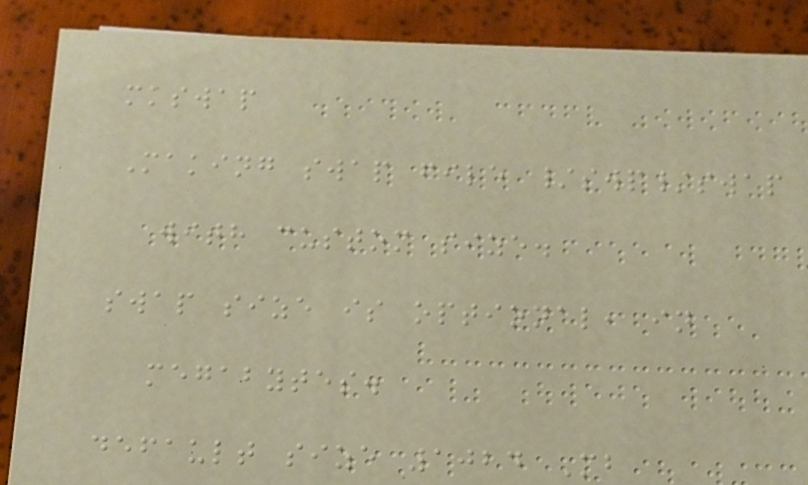mkswap
Making swap file /swp/swap
with custom size.
swap size is optional, in
megabytes.
default size 1024 Mb
